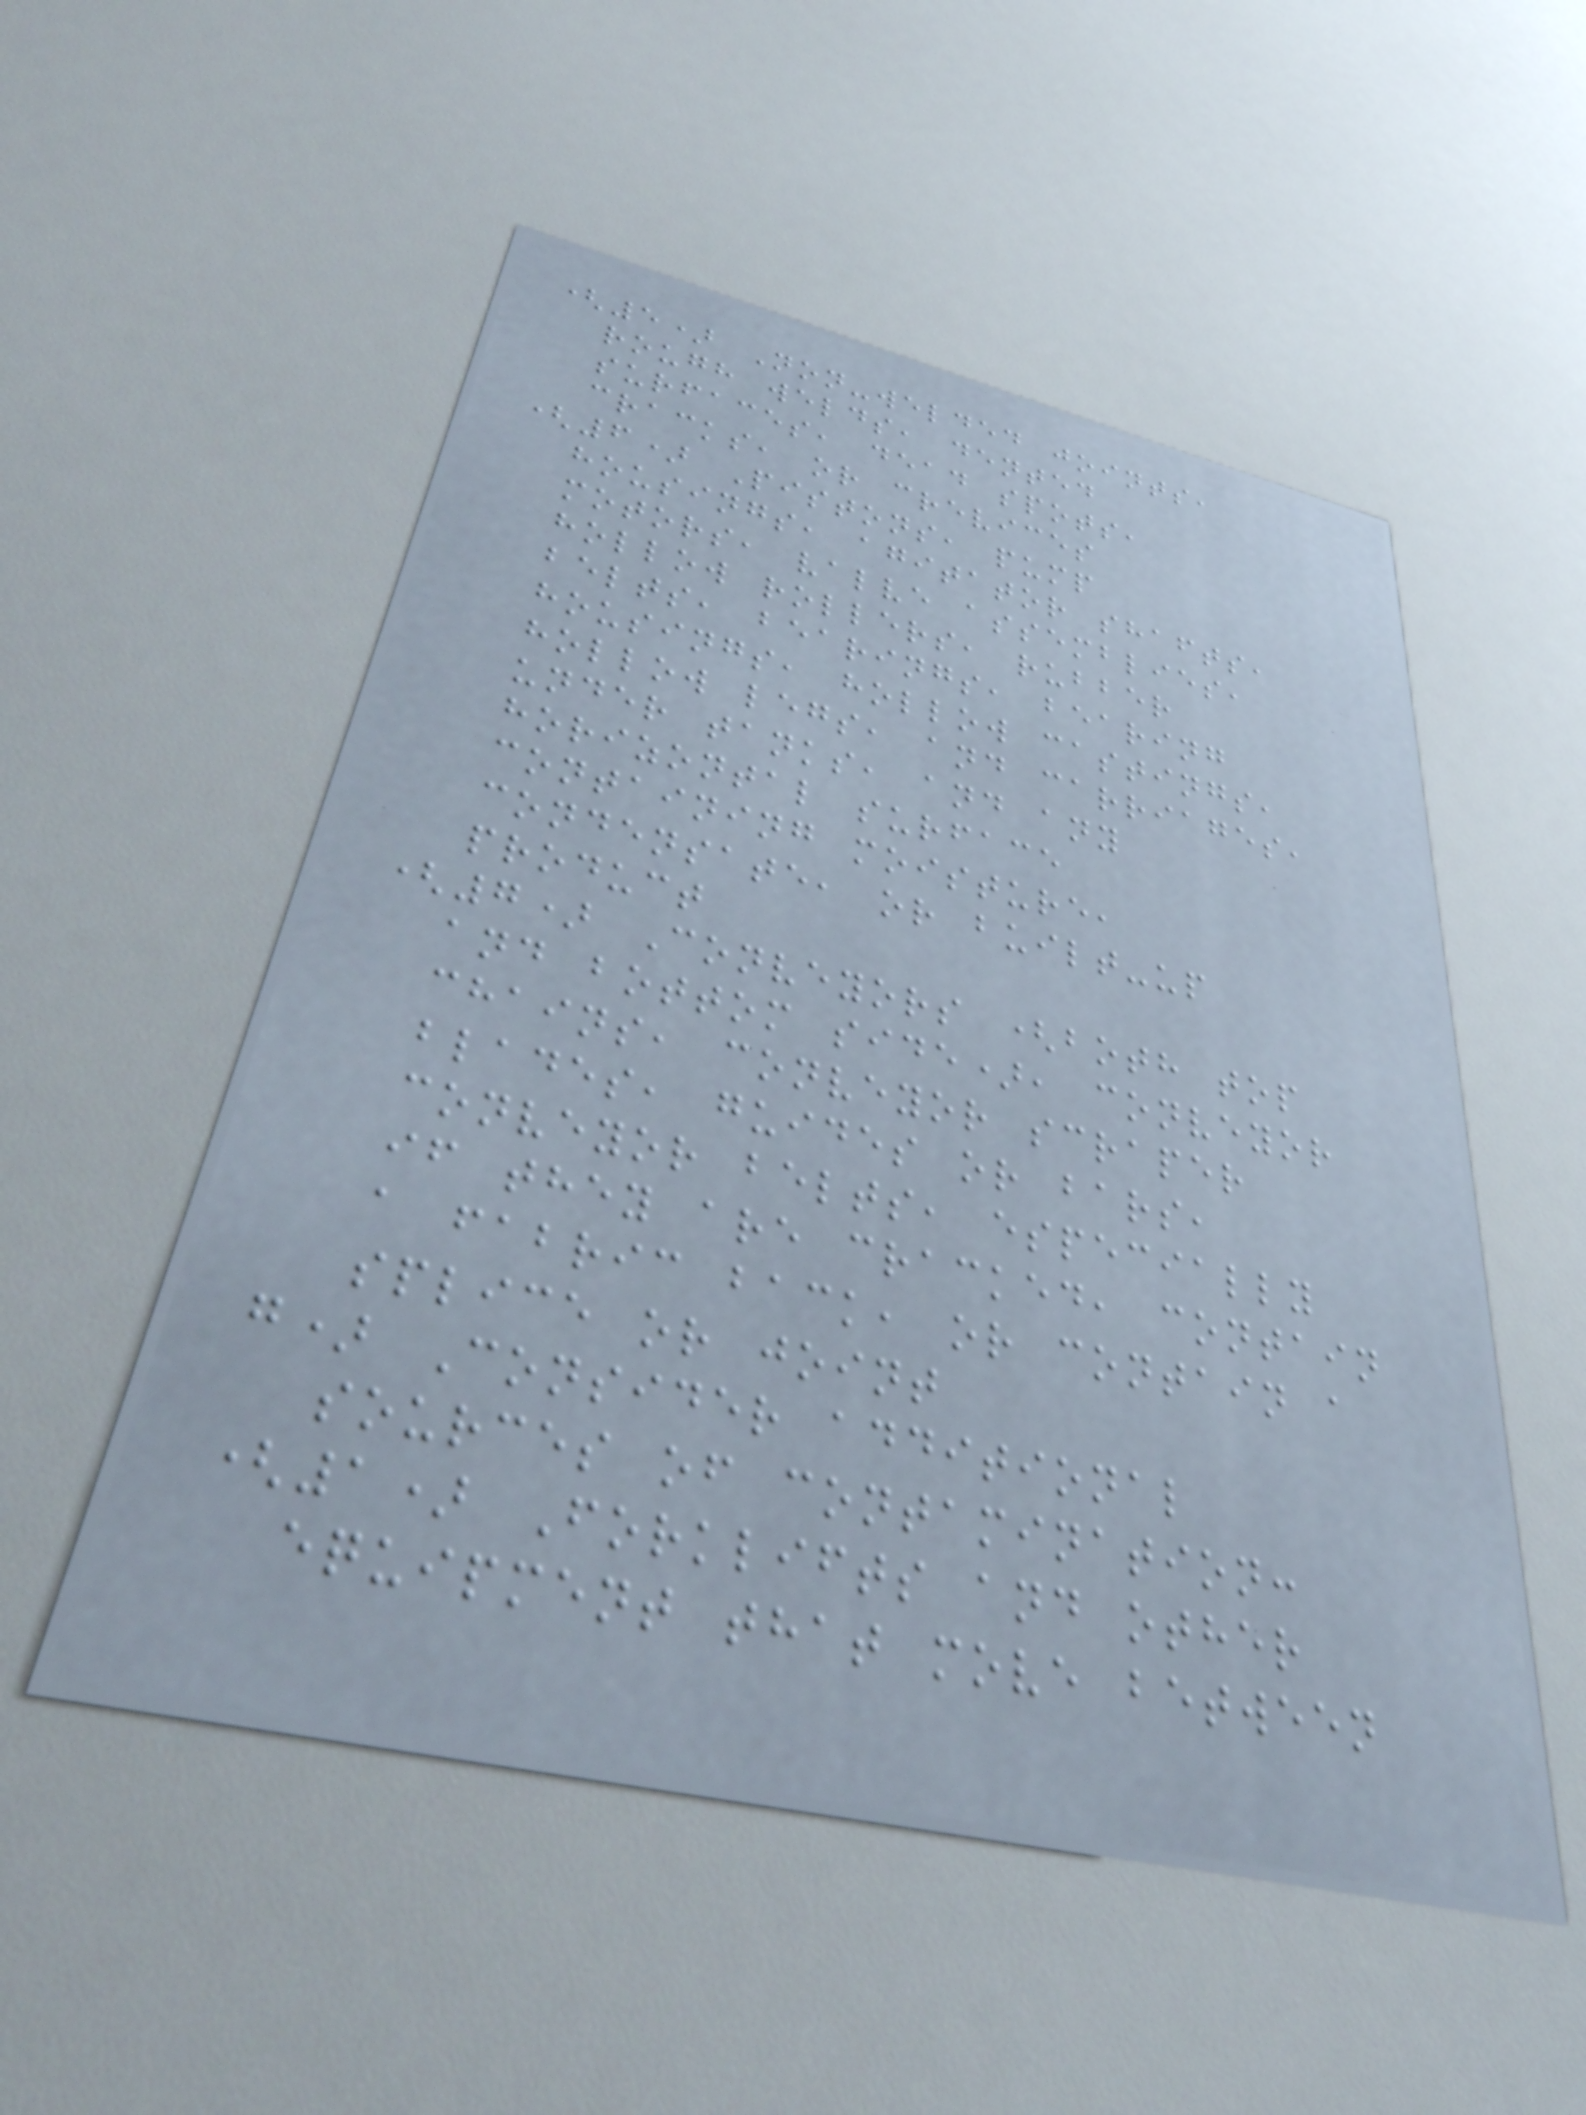(5) Non-welded joints,
rough welds, dented
surfaces, dead spots,
cracks, or crevices
(6) Pistons, pump
housings, agitator shafts,
motors, valve assemblies,
hollow rollers, rubber
belts, bearings, bearing
housings, hollow castings,
hollow legs, and carriages,
under tanks, and any
horizontal surface
containing moisture,
condensate, or built-up
product
(7) Conveyors (both top
and bottom side), conveyor
chains, conveyor scraper
blades, guides or bars,
conveyor belts, especially
if they are cracked, contain
a fabric back, or contain a
splice or joint
g) Consider additional
sources of contamination:
(1) Forklifts and other
equipment that move between
